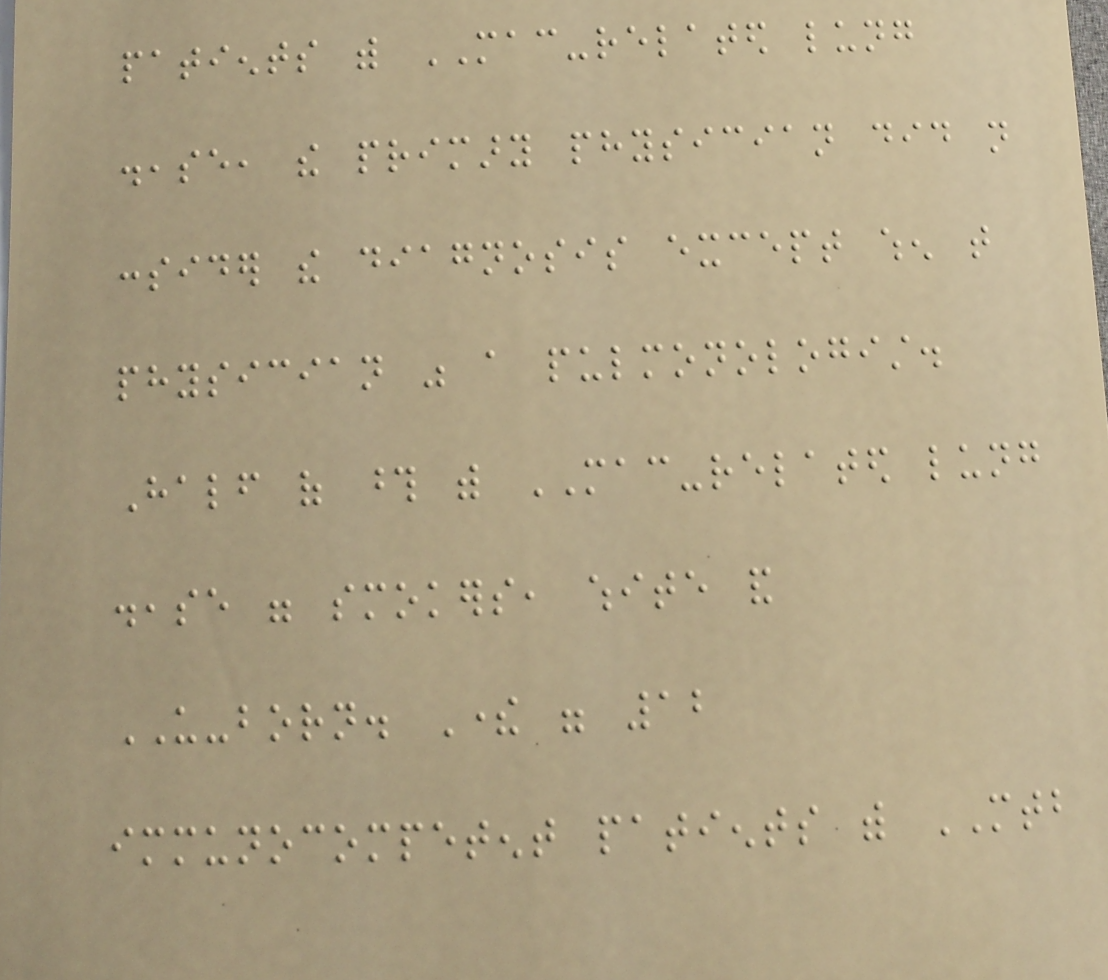patients with MAC-related lung
disease, the primary physician did not
consider the diagnosis except when that
physician was a pulmonologist.
Half of those with MAC-related lung
disease were smokers, white and
US-born. There were 12
immunocompetent patients with MTB
